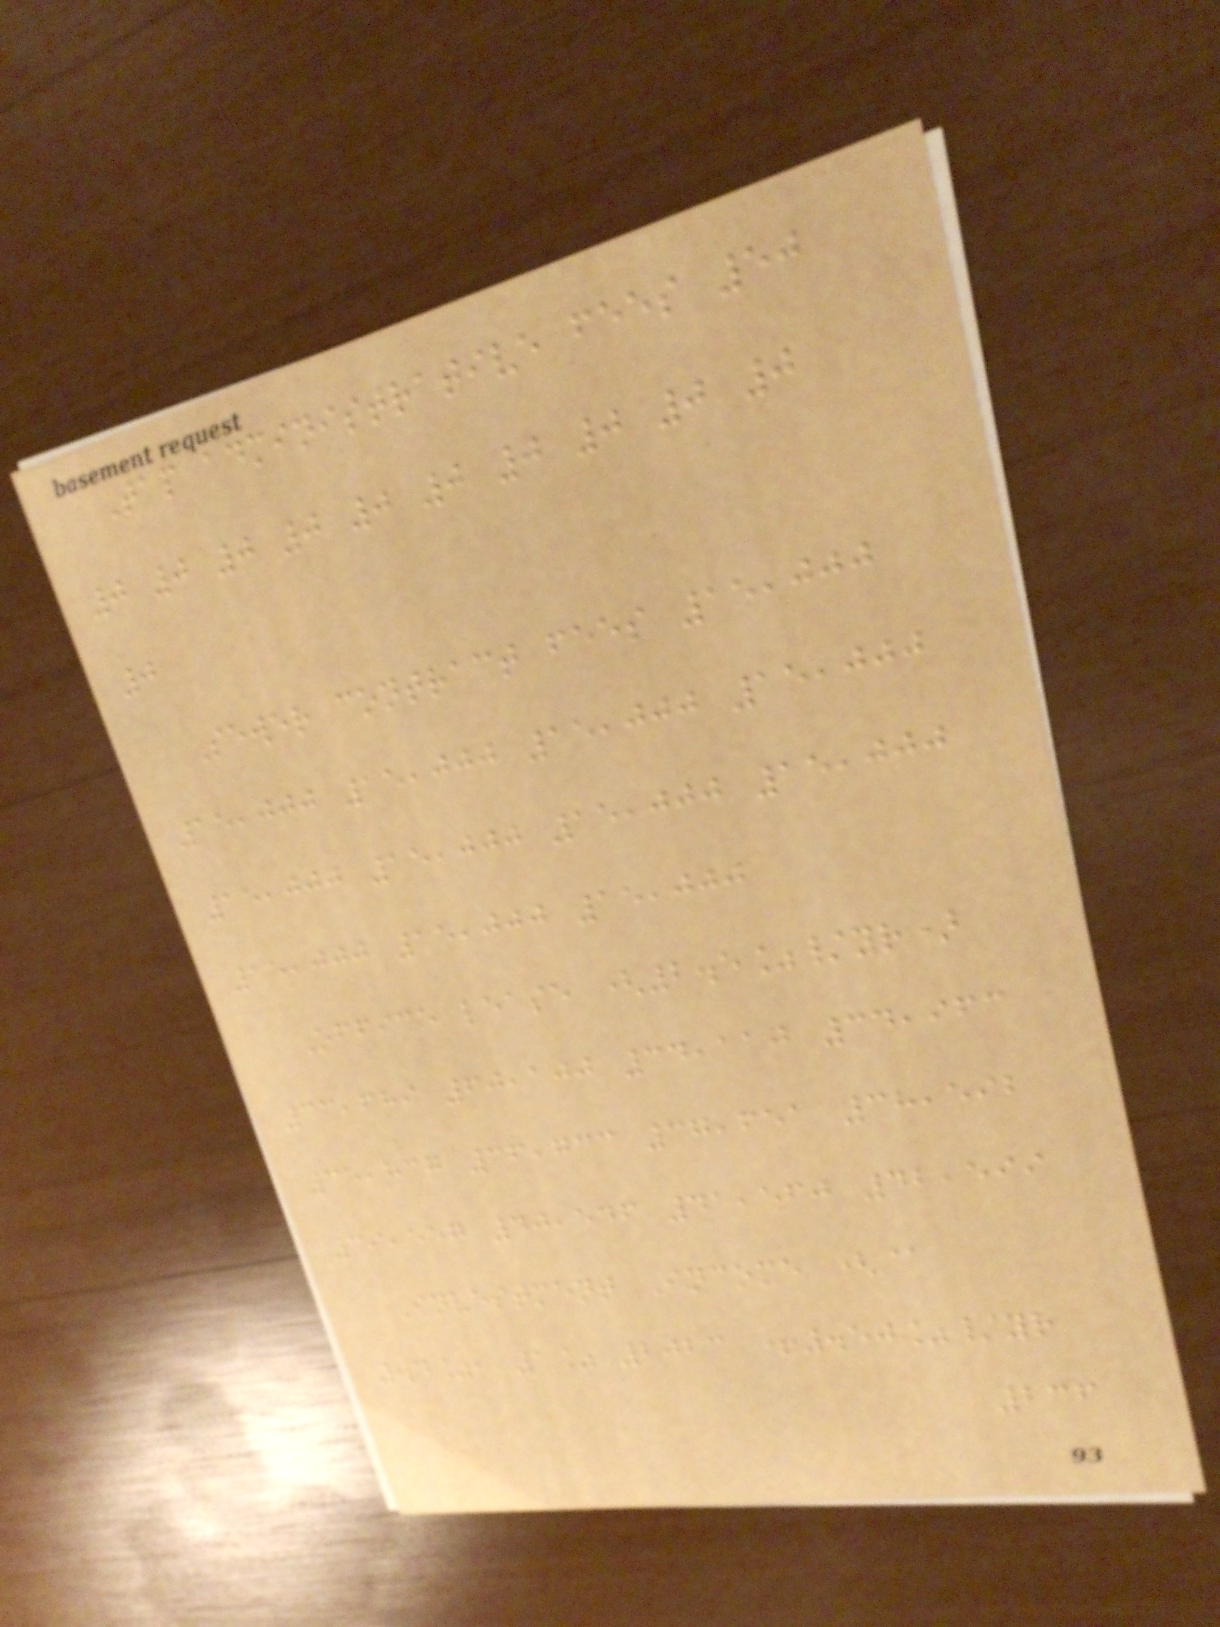Tap administrative fees 50
0 0 0 0 0 0 0 0 0 0
0
Sewer contract fees 15,000
15,000 15,000 15,000 15,000
15,000 15,000 15,000 15,000
15,000 15,000 15,000
Office lease (2.5%/yr)
33,689 60,100 34,110 34,963
35,837 36,733 37,651 38,592
39,557 40,546 41,560 42,599
Investment Income (@
.4%, 1% 2023 +.50%/yr
236
